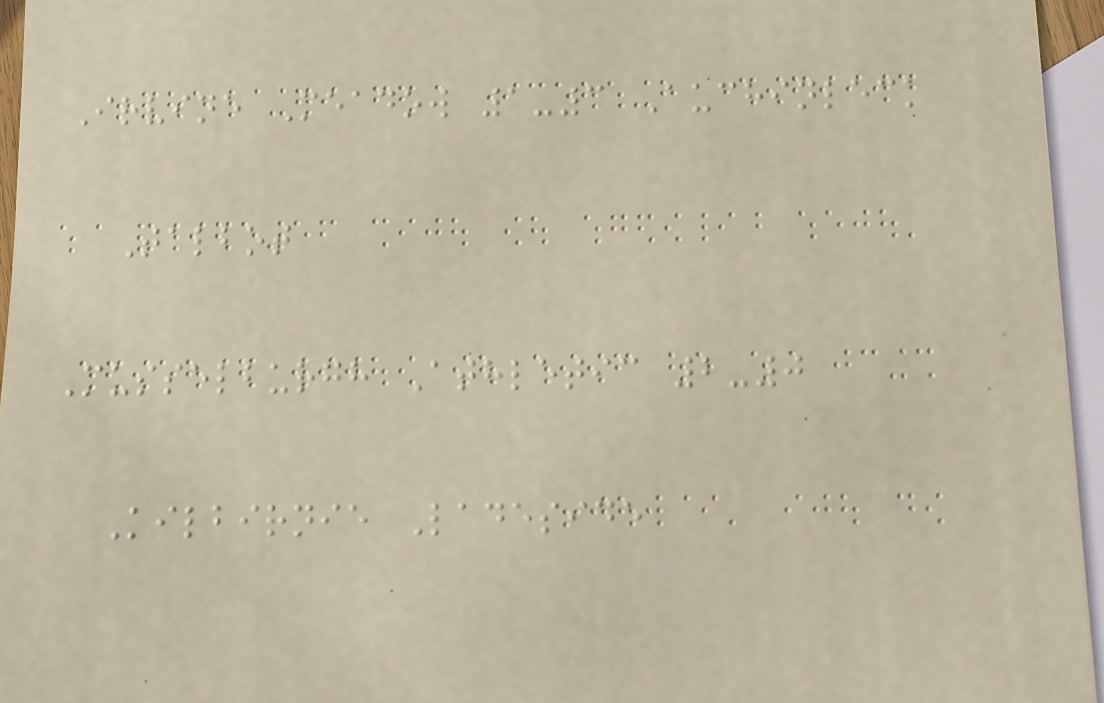Irvine Meadow 1-3 Auchinleck
Talbot
Musselburgh Athletic 2-0
Kilbirnie Ladeside
